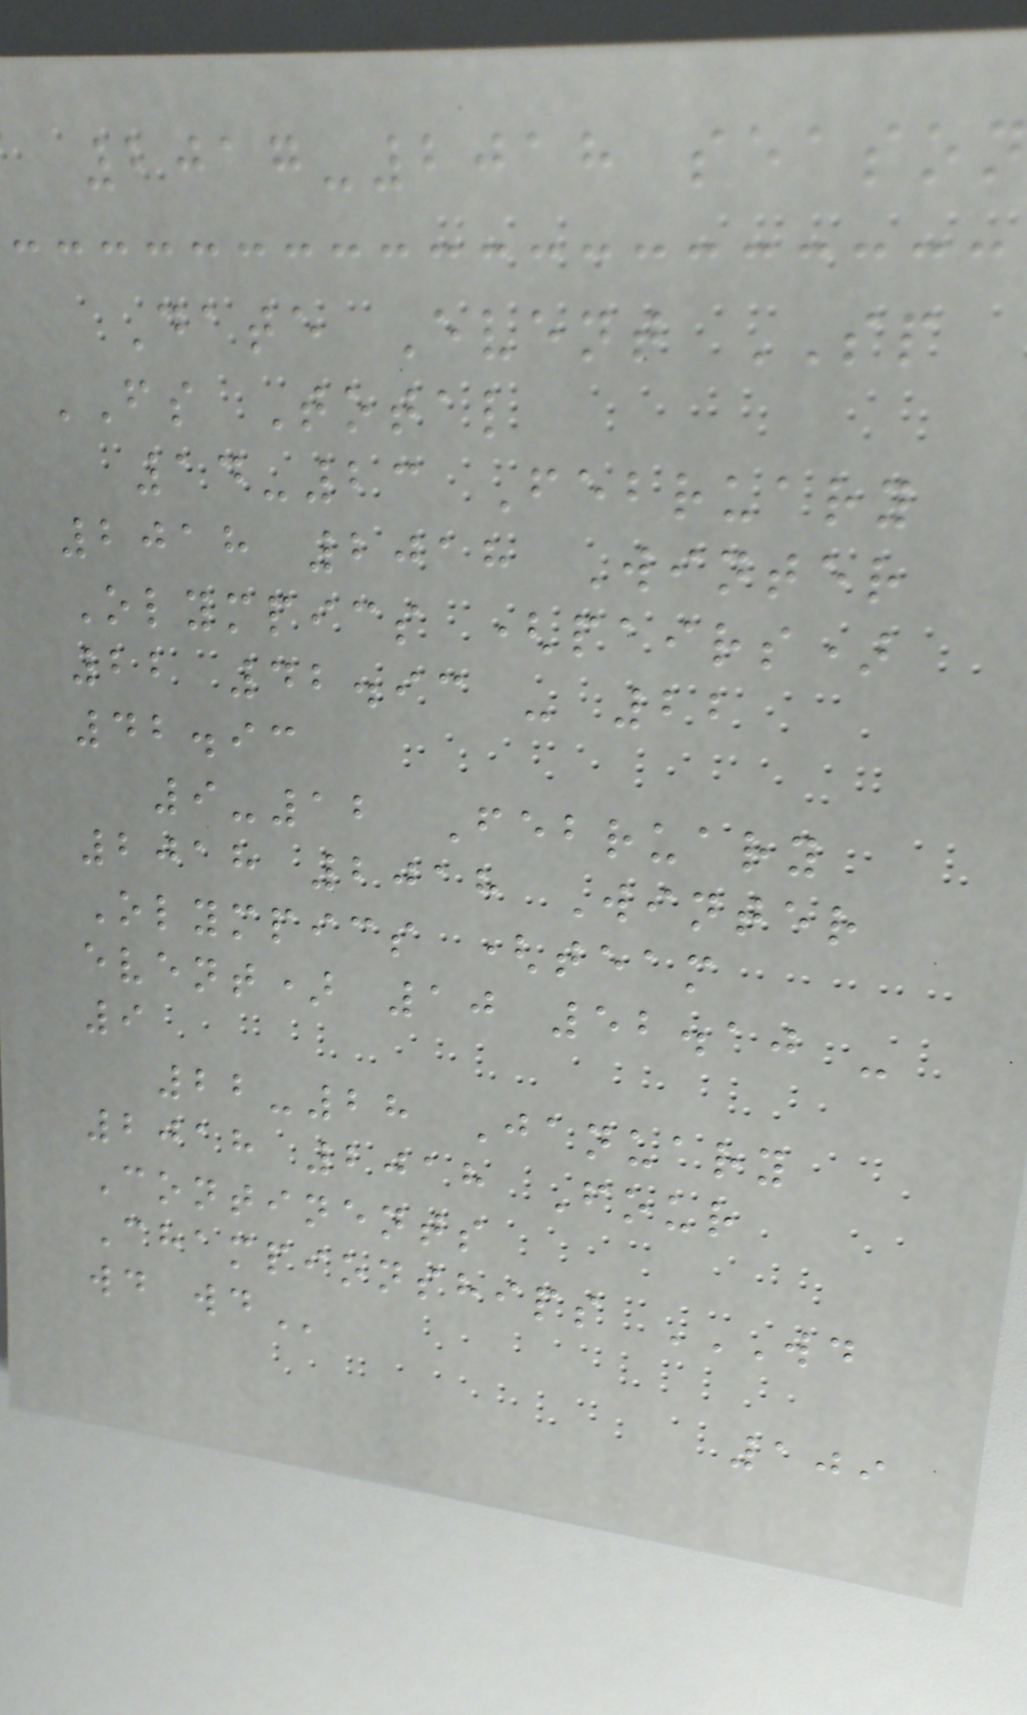2017-2018 season
Date Event SP
FS Total
14-23 February
2018 2018 Winter
Olympics (pairs)
22 42.93 - 22
42.93
9-12 February
2018 2018 Winter
Olympics (team
event) 10 52.10 -
9
22-28 January
2018 2018 Four
Continents
Championships WD
WD WD
109
